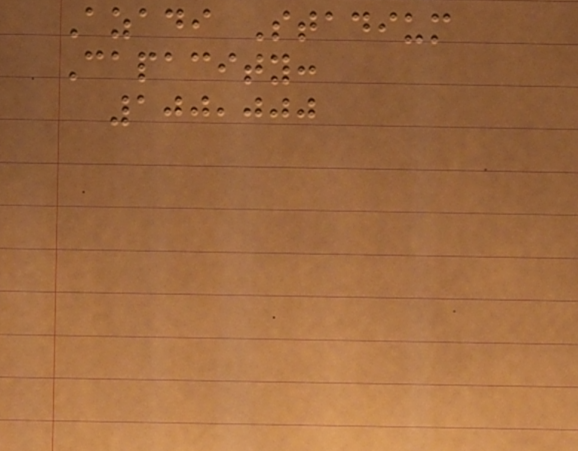Azadi Stadium
Capacity:
100,000
